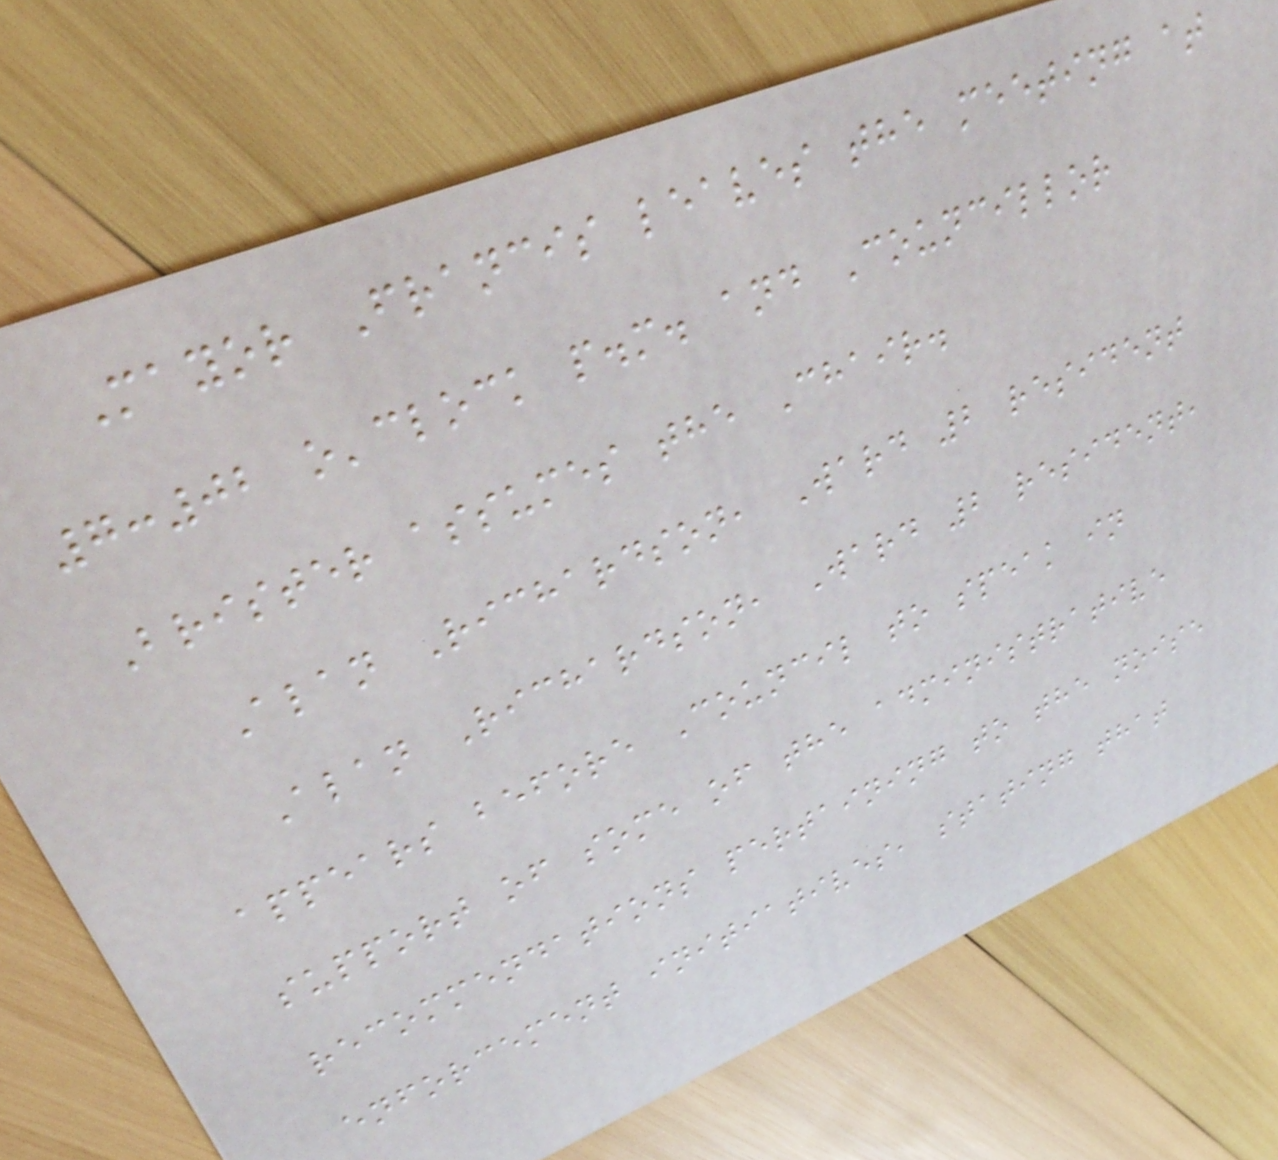Mayor Francis leaves the meeting at
7:02 o'clock p.m. and Councillor
Brister assumes the Chair.
Alan Richardson, Ward 2 resident
Alan Richardson, Ward 2 resident,
appears before Council to speak in
support of some of the administrative
recommendations pertaining to the noise
enforcement initiatives, stating that
